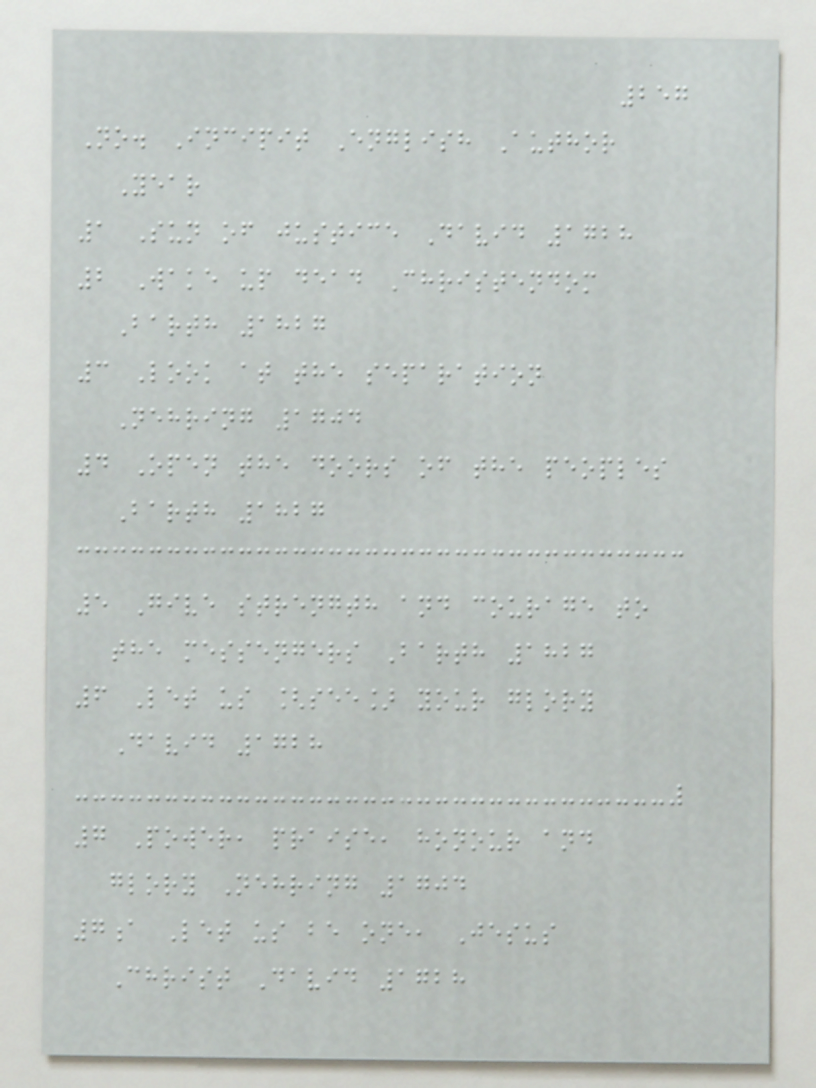257
No. Incipit English Author
Year
1 Sun of justice David 1728
2 Wake up dead Christendom
Barth 1827
3 Look at the separation
Nehring 1704
4 Open the doors of the peoples
Barth 1827
5 Give strength and courage to
the messengers Barth 1827
6 Let us [see] your glory
David 1728
7 Power, praise, honour and
glory Nehring 1704
7a Let us be one, Jesus
Christ David 1728
